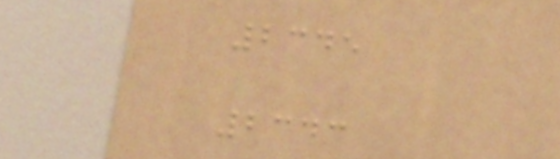2345
2343
